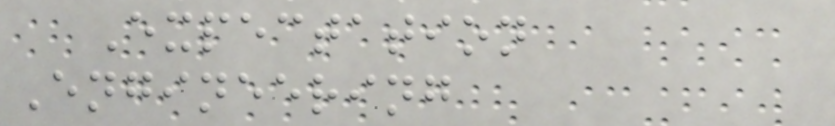Expectation
Engineering
